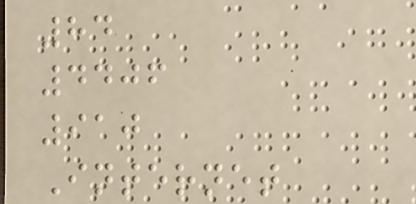84
4406
910
Internet
